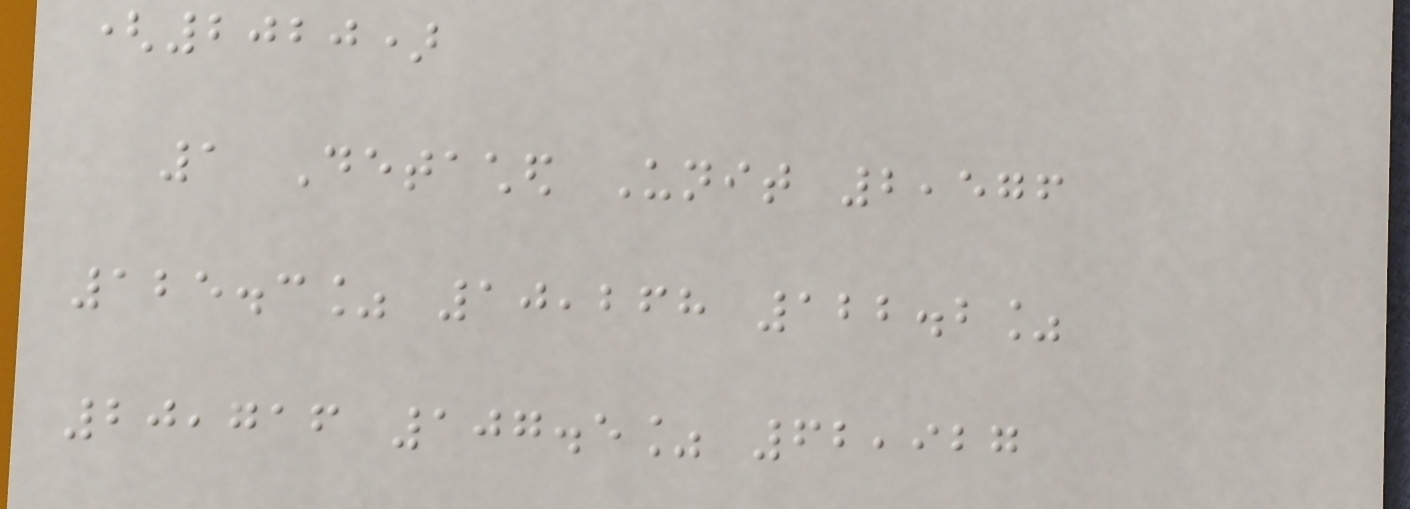(2020)
1 Detached Unit 2,576
125.3% 10,268 122.2%
20,716 107.5% 62,927
